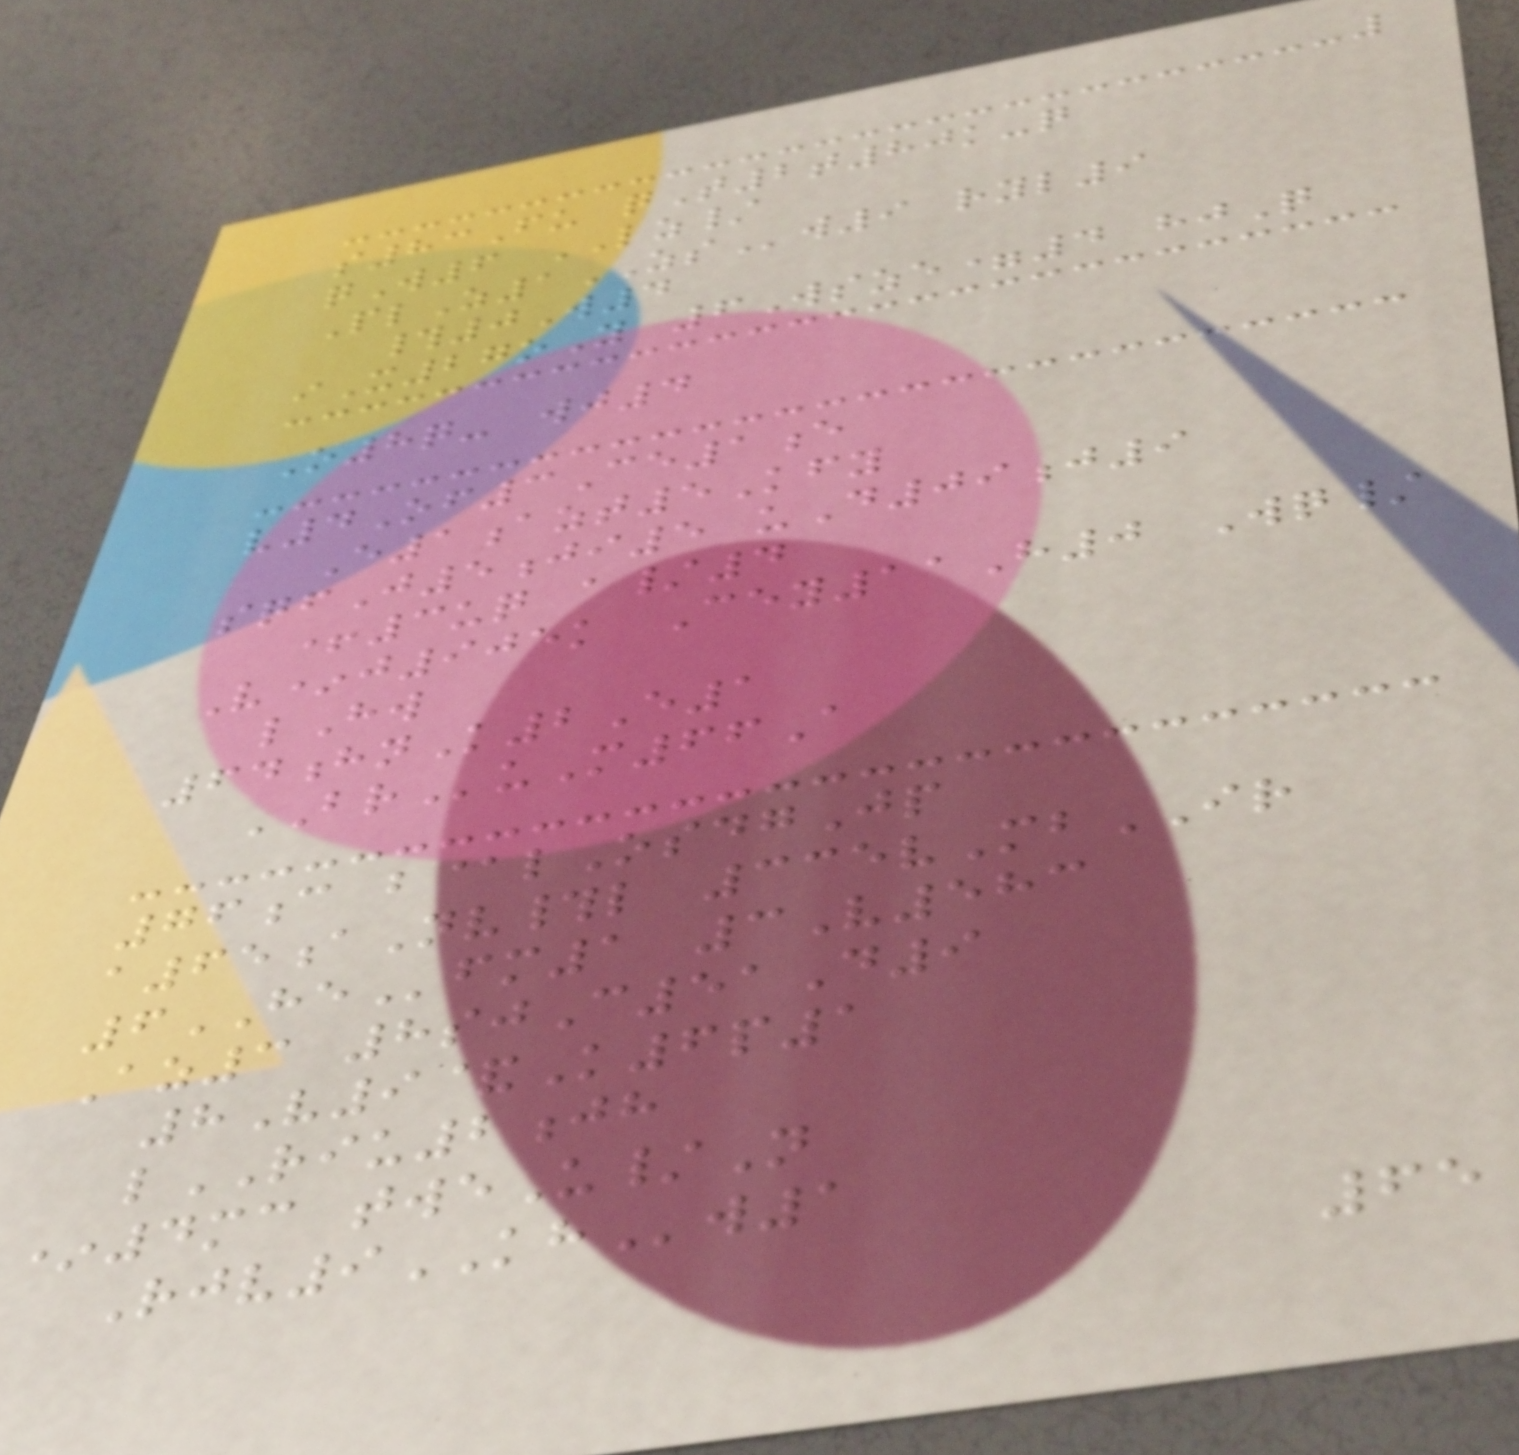s83Fu qT2t80k-q
qW6 LZ/
PlZ1ZSw9 ryl9
#0W4
iX27oY 6Wsze=4 hjQ
O8q- wj4
v4Of3Ce1e
E1azt5Kfy
sqfJ5ji5 uD09j9
+3uq a/4
V*j905k Cey11H0 Wq/
lHw
64hnK2E1
BRuM66A
76c b@lOsdgJp
a65aNv#l 335vMbIR
6HEfm1 3V583
Az3 8sjC51D9
8V9&K6p1
lRIU2jh
*4mc tweU/N
Rjv9KHw1
65
